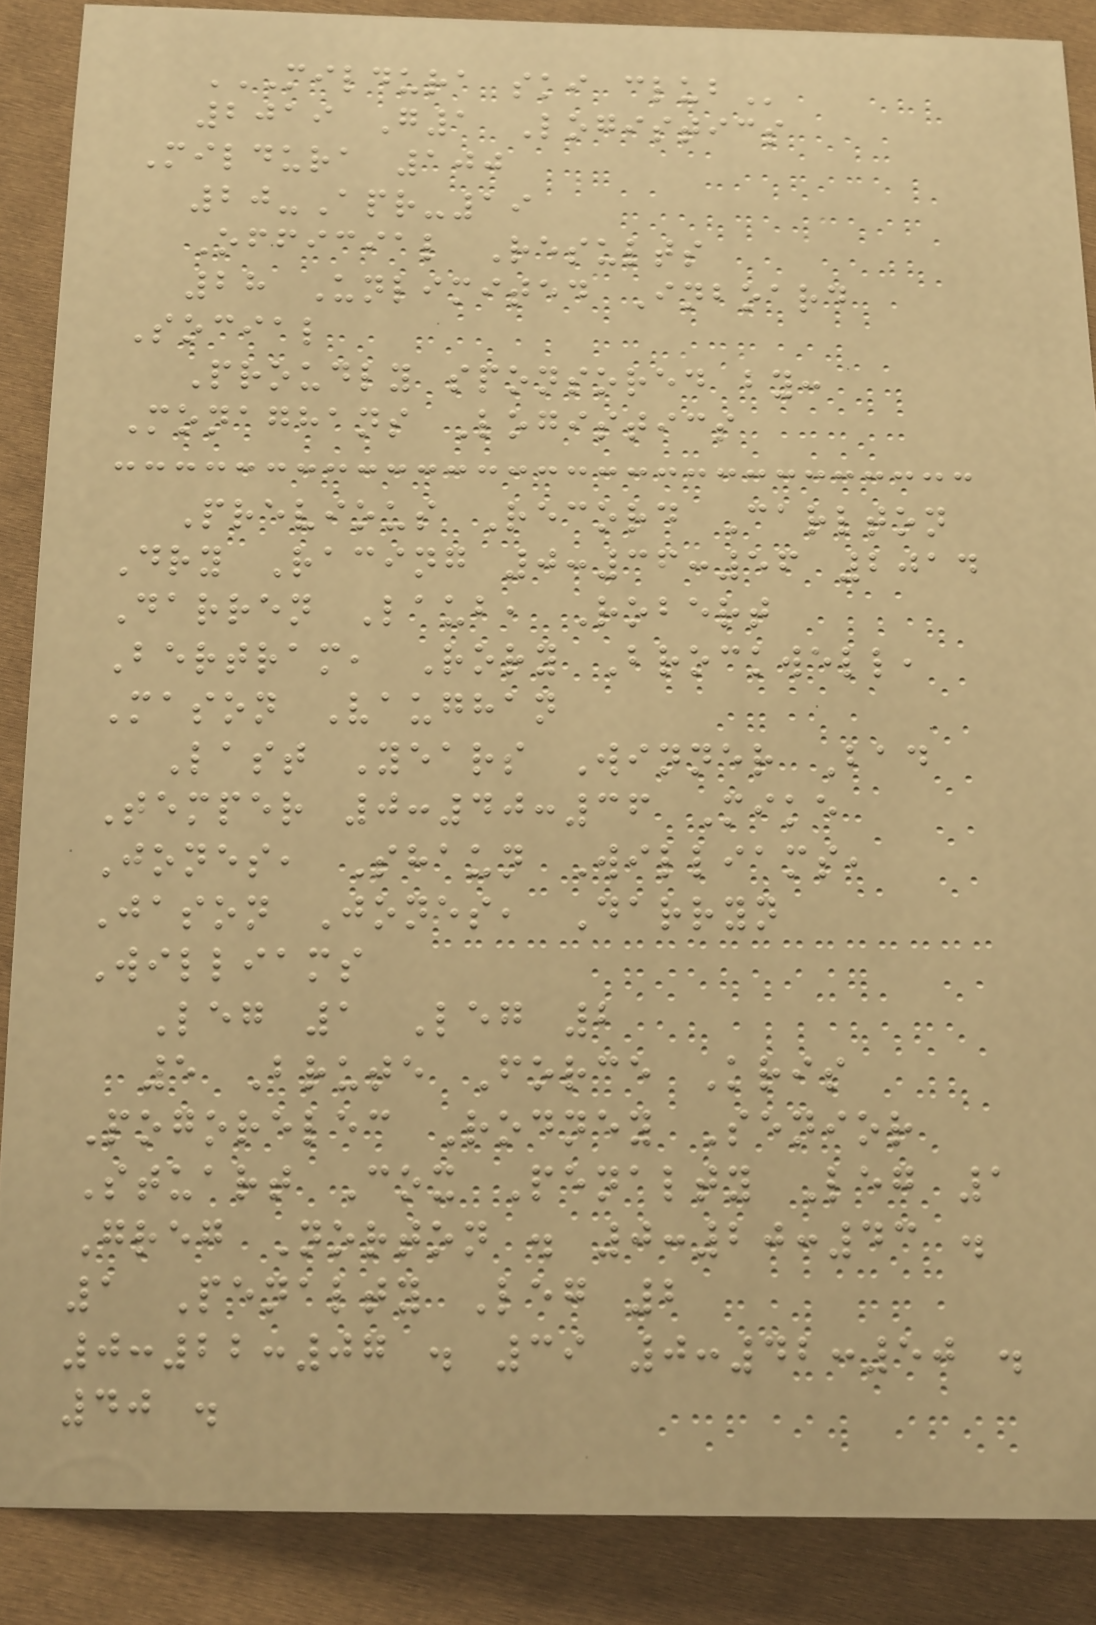MILDURA SKI CLUB
2019 G1 Logistics
Mildura 100
20-Apr-19
Official Results
28 Unlimited Inboard
Social
Proudly sponsored by:
Monaghans Logistics
Previous Record Carlton
Dry Racing 0:36:56 2014
Darren Laub, Robert
Bertram, Rory Brockwell,
Mason Vaughan
Last Years Winner Bad
Temper 0:40:36 Mike
Jones, Shaun Williams,
Jason Jones, Darryn
Williams
Leg 1 Leg 2
5 Brute Force Kris
Pogorelec Rodney Senior
Stuart Cox Penalty Leg 1
Greg Norton . 0:20:43 .
1 Penalty Leg 2
0:22:07 . 39 0:42:50 .
40 .
